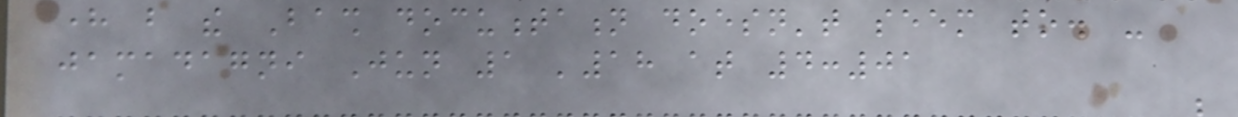here but the Bash documentation doesn't seem to. -
jamadagni Jun 1 '18 at 4:01
